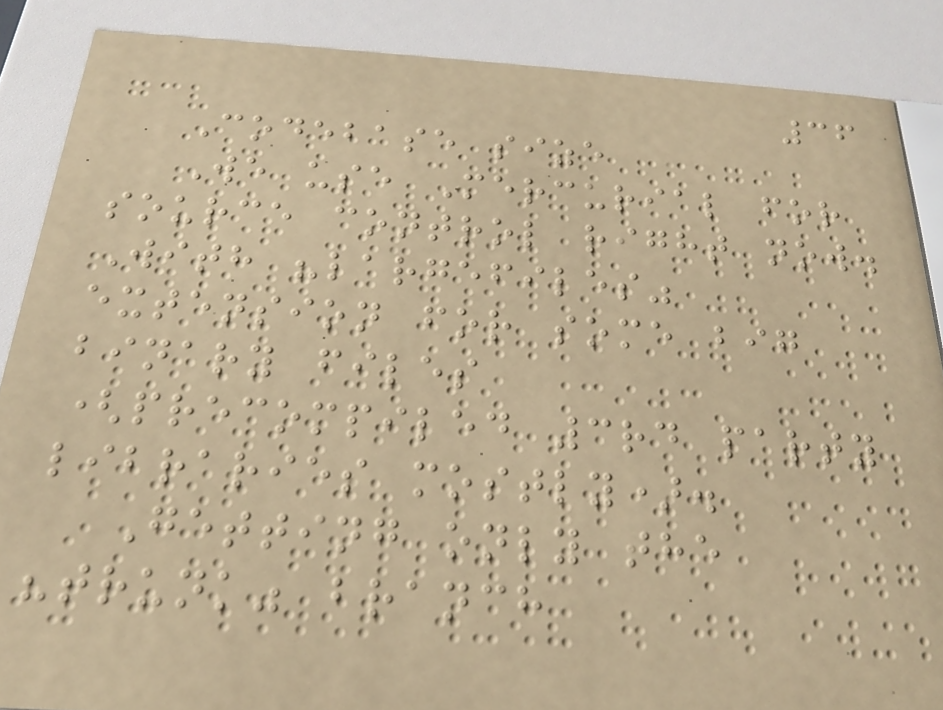36
Codebase size
We use Mercurial for
source control right now.
With "largefiles"
extension for some big
binary files
(precompiled 3rd party
libraries mostly).
Getting only the
"trunk" branch
